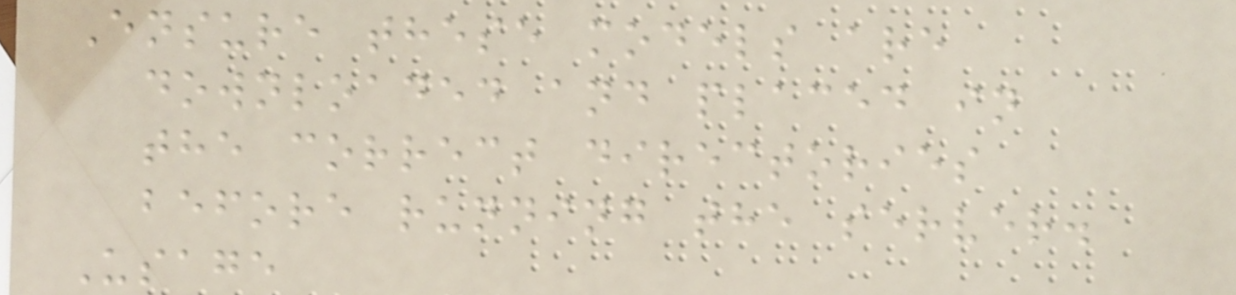Ensure these models are
downloaded and placed in
the correct directories
before running the server.
Usage
